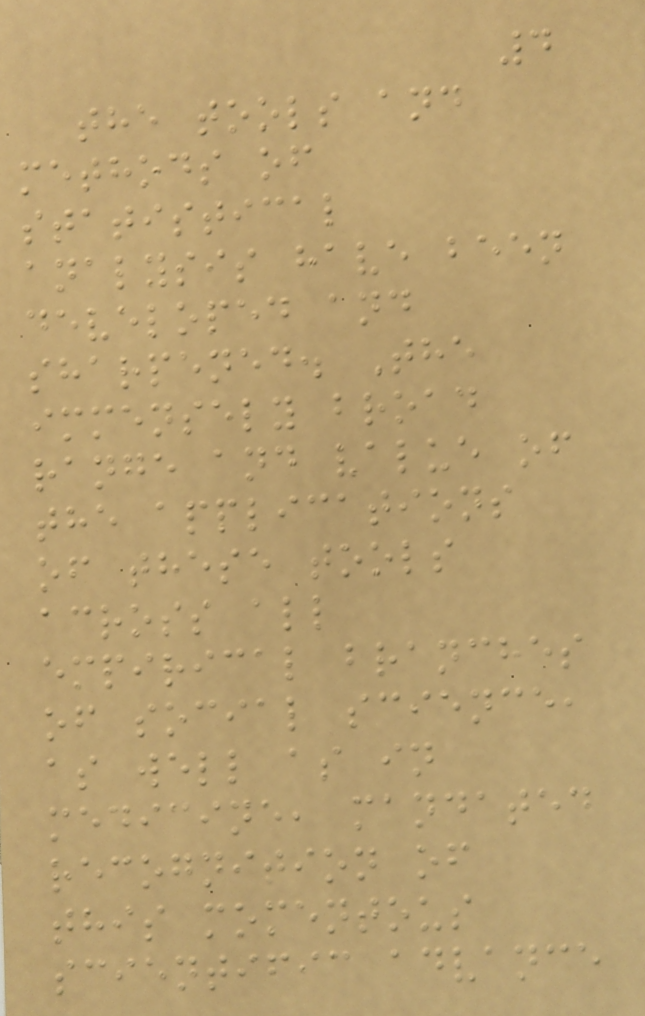4
the tools and
methods of
statistical
analysis have been
developed and
sharpened. The
immensely broad
range and value of
the applications
of these tools
across all
empirical branches
of social science,
as well as in
medicine, mandated
recognition of
this momentous
scientific advance
